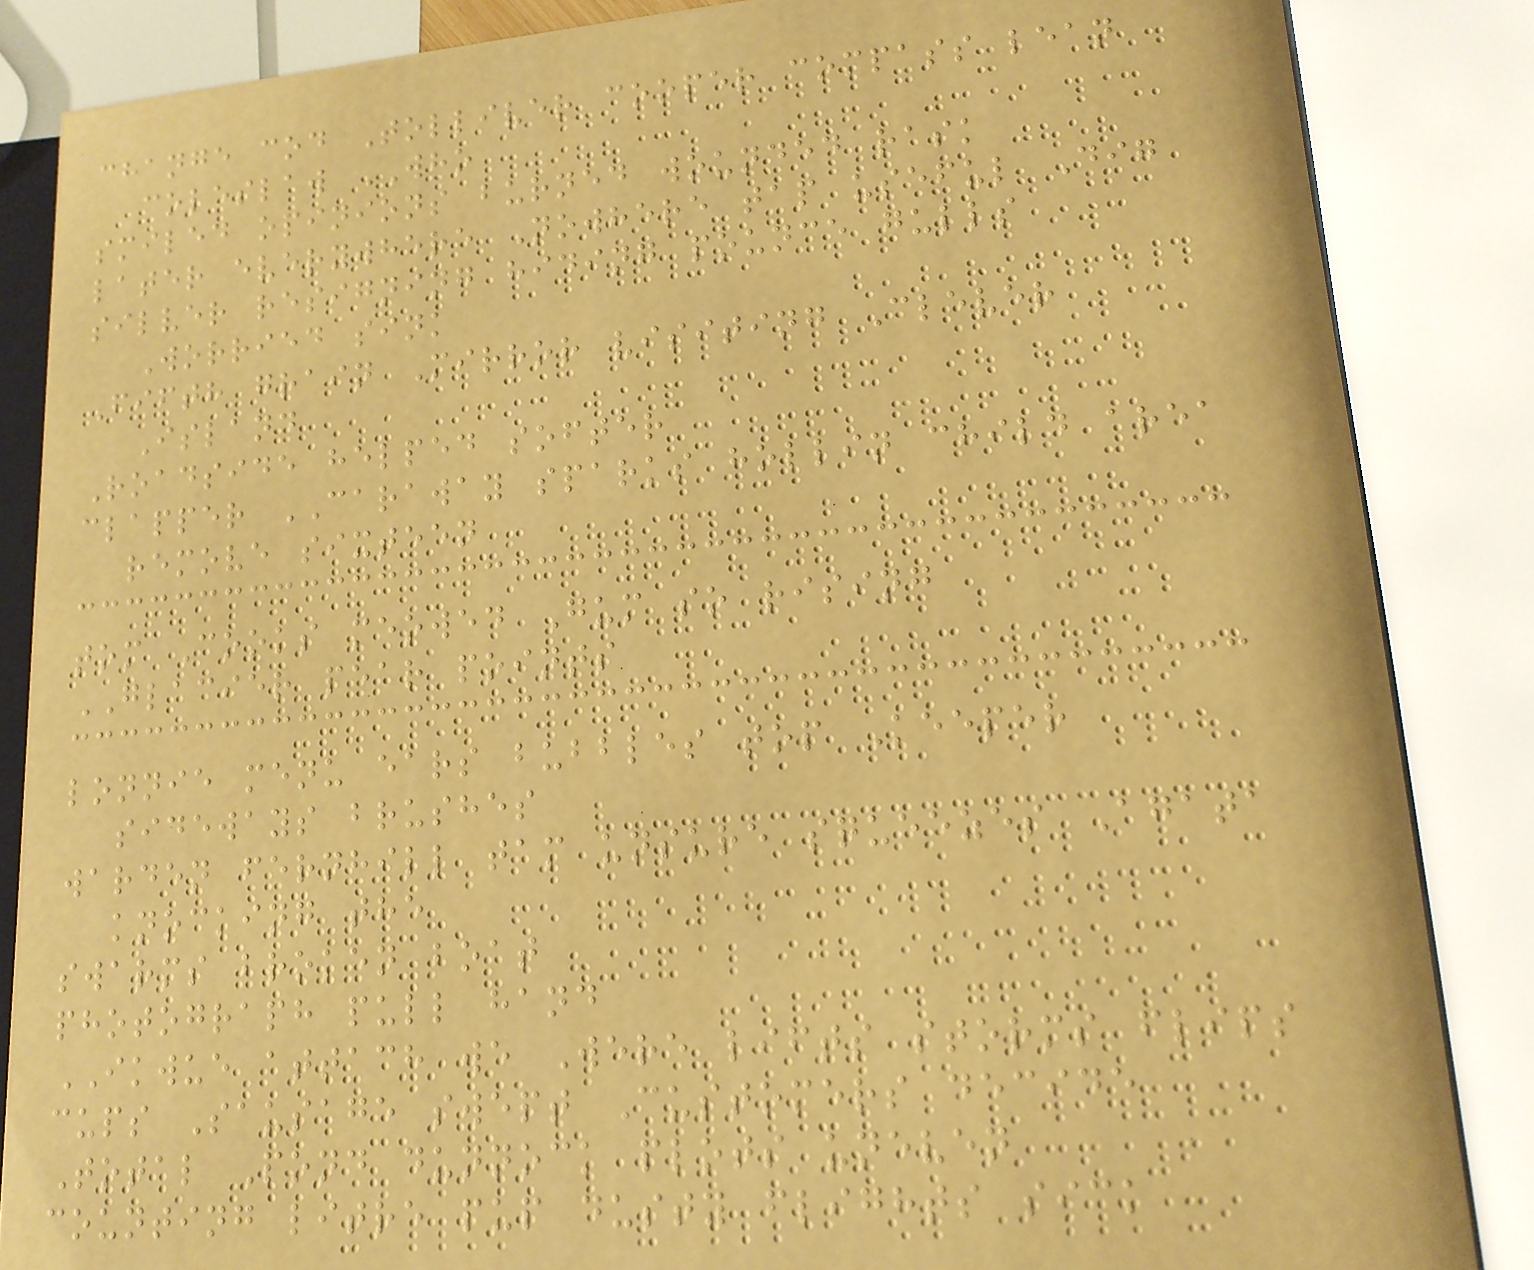change cod Tolliver cooper compass lean
coleslaw WHO
smiled opinions burned wounded rask
later everywhere Nowhere tap useful Dig
silver resigning hiding pounce gulls
Worried sink
Fifth grain Mirror visiting Clever
Island
Roadside helped softer
clapper CARAWAY sparks hollin child area
remove sixteen
tom Cooks meowed Gum so rising
GLACIER pear points
lonnie menu ears bubbles top Keeper
sideways brushes
warden fernhill tam unsure squeezes Agata
knocking the
swarms broken boat
photograph pull hand
IKWUE attach we Were lifts storms flips
cups Sausage swept Customers decide
Total Pond dunnock plots uneven
counting litre pup dusty flights sick
